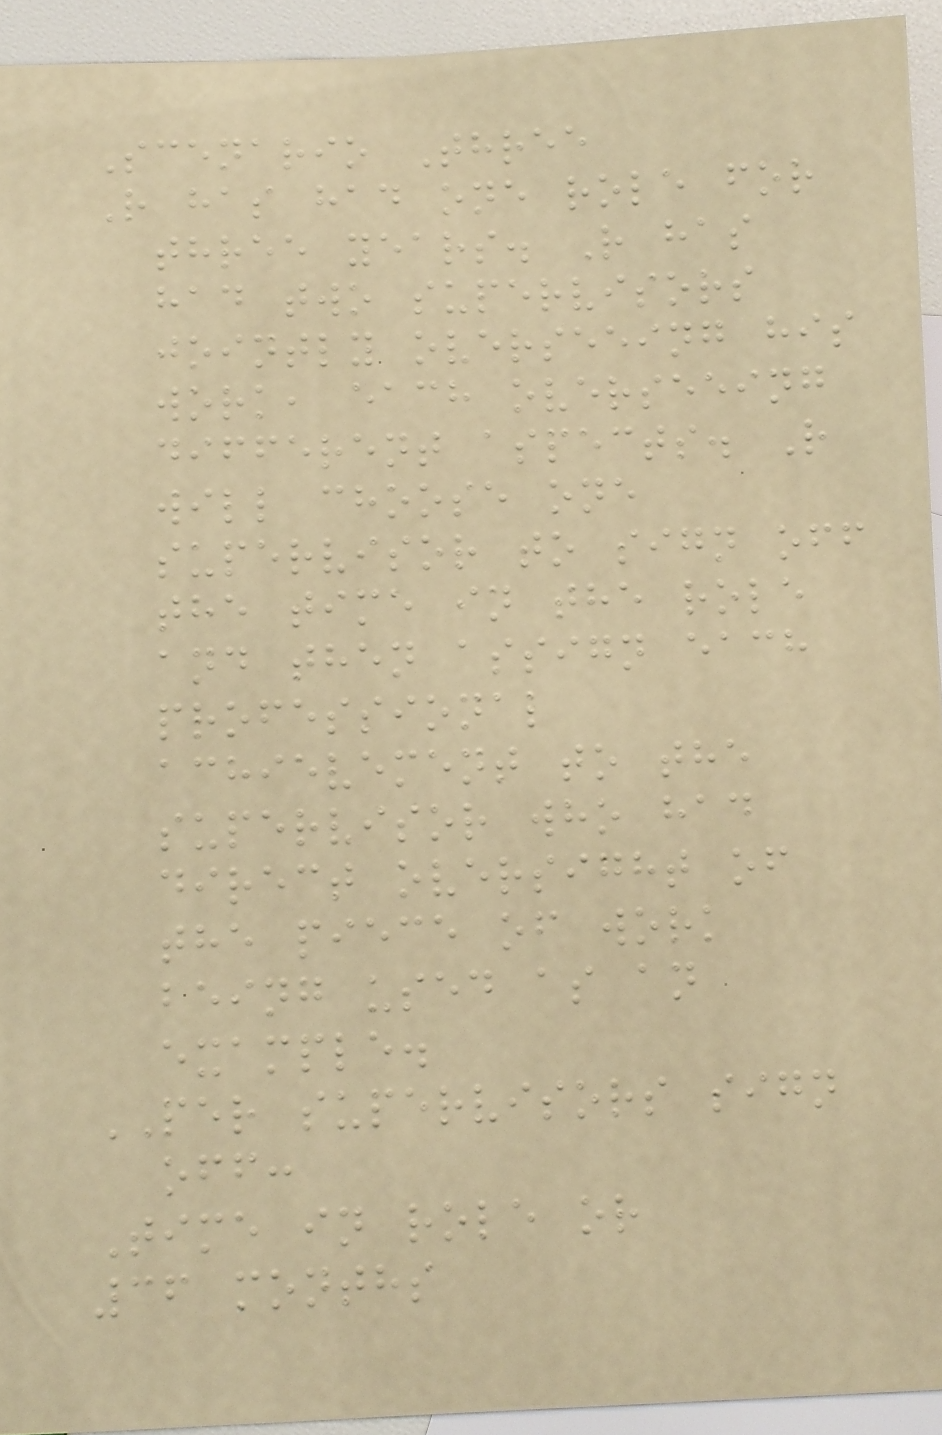Scenario Three
R has had one role for
three years. R has
had two supervisors
jointly overseeing his
work, each overseeing
different aspects. R
will choose one
supervisor to sign off
the time in the role
and then assign each
professional
achievement to the
supervisor who had
direct oversight of
the piece of work
being used as an
example.
PER supervisors sign
off:
Time in role or
36 months
